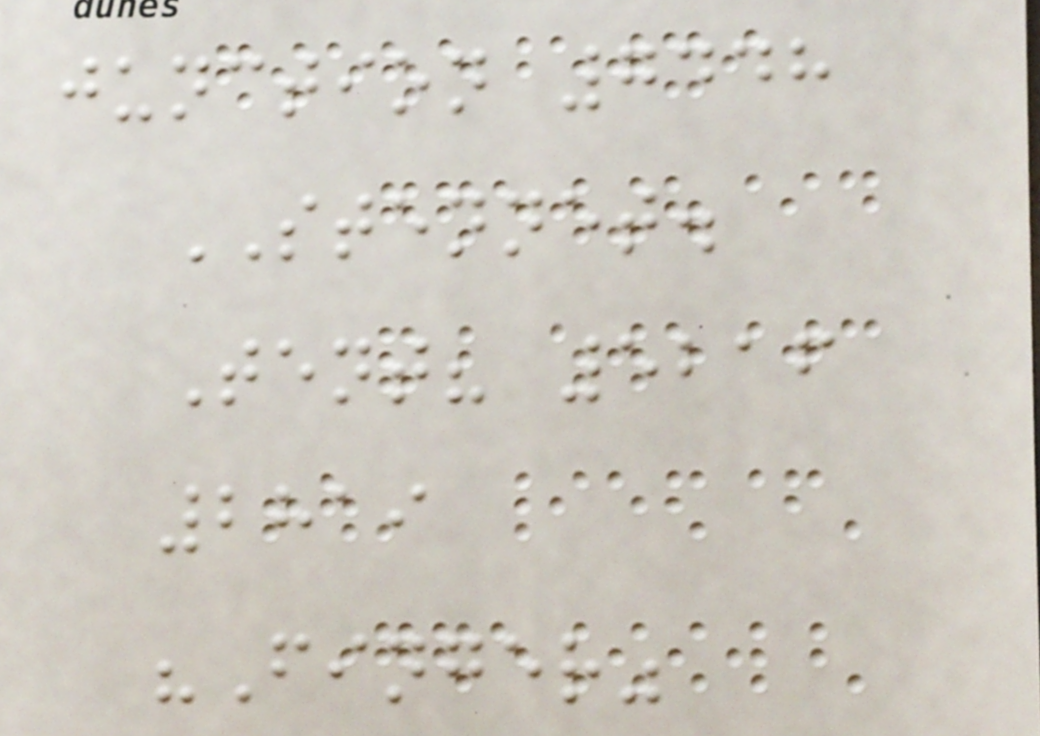junction 7448
STENNET.
Tent? 5216
2819
"Finger"
